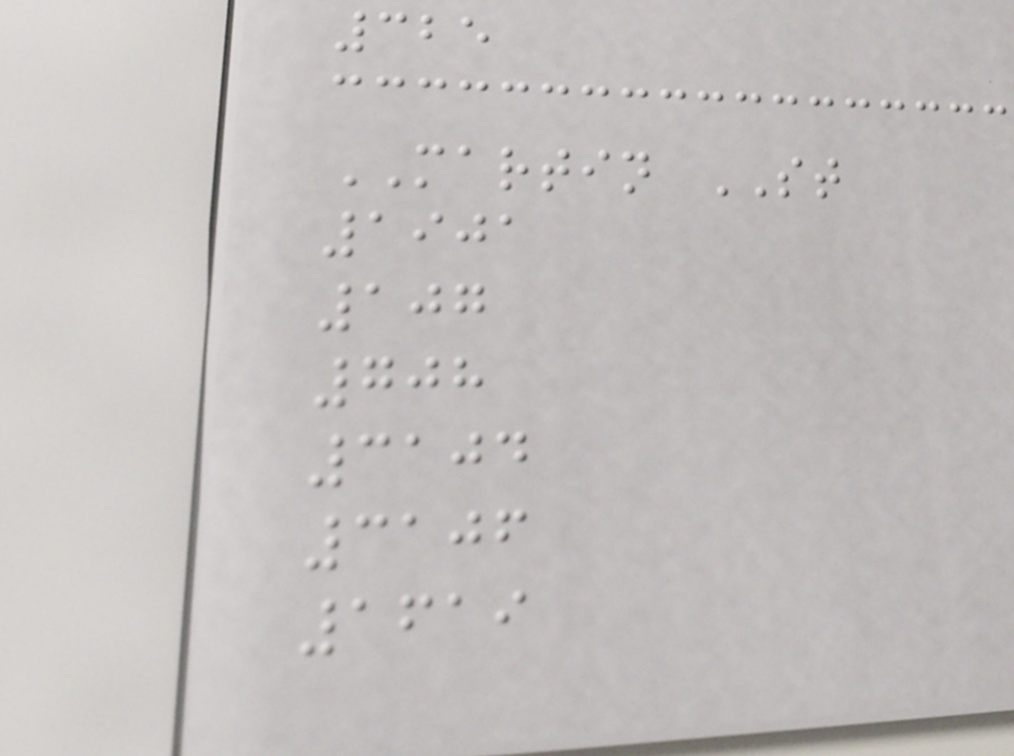325
MARTIN ST
1901
107
708
3104
3106
1619
